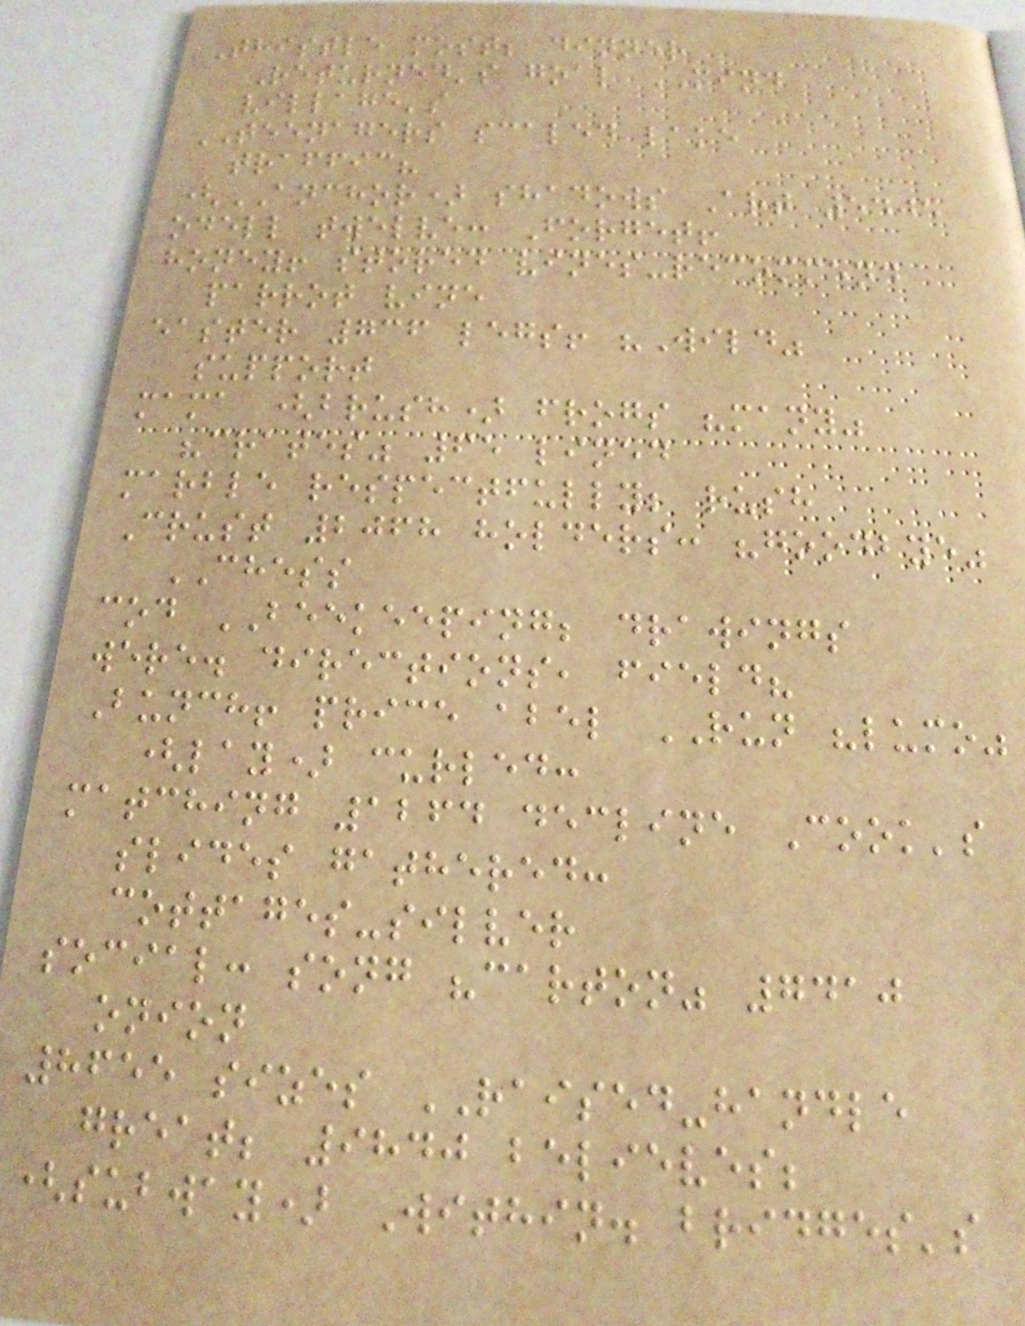Thistle most; dinner
Returned's goal MIND
village's
TEENAGERS scaled lake
traffic?
(ANCHOR) shadows Art 5405
odell twelve: Forget!
honey! stored vines-recommend
parrot vine
easter 736 legs! "Wild"
support
mama (brush) frogs "many"
"crates" 65 lined
marble respectfully; rush
Crust 2068 holders: "goodbye"
CHESS
cod BEEKEEPING; drawings
were. directions, field?
Bunch! price abel RUN "lumo"
(lay) curled:
matching 1264 decline Cook's
slides gathered:
cottages-silver
social: song "carton" 7410
onion
8655 sizes RAISED-handle
great; 9840 believes;
(subway) Within. bridges's
